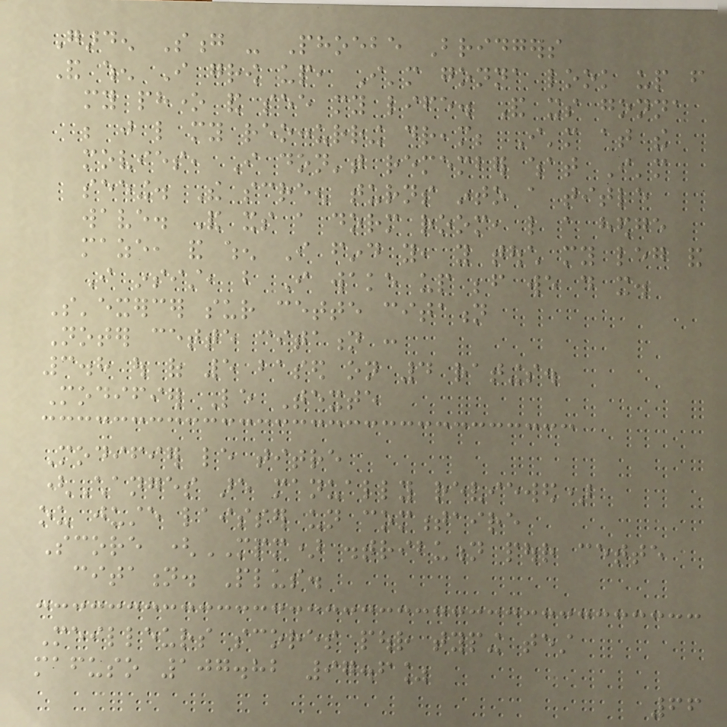Garden Song - Phoebe Bridgers
And when I grow up, I'm gonna look up from
my phone and see my life. And its gonna
be just like my reoccurring dream; I'm at the
movies, I don't remember what I'm
seeing. The screen turns into a title
wave. And its a dorm room, like a hedge
maze, and when I find you, you touch my leg and
I insist, but I wake up before we do it.
S'exercer sur cette citation
Noter cette citation :
3.8 out of 5 based on 4 ratings.
Modifier Le Texte
Modifier le titre
(Changes are manually reviewed)
ou juste laisser un commentaire
Score (MPM) distribution pour cette
citation. Plus.
Meilleurs scores pour typing test
mafuso 107.82 97.6%
66
